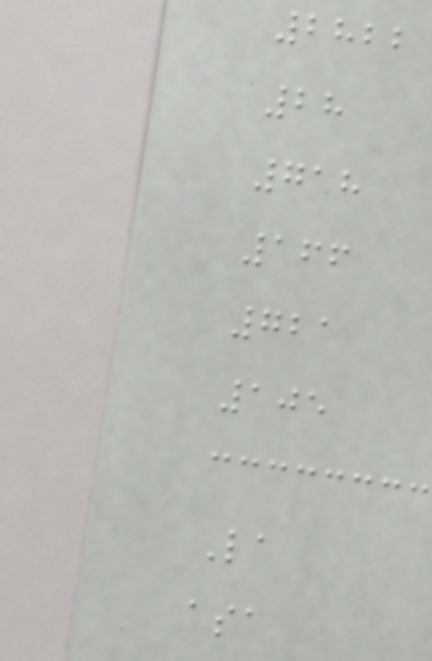2822
28
718
166
721
105
La
asa
